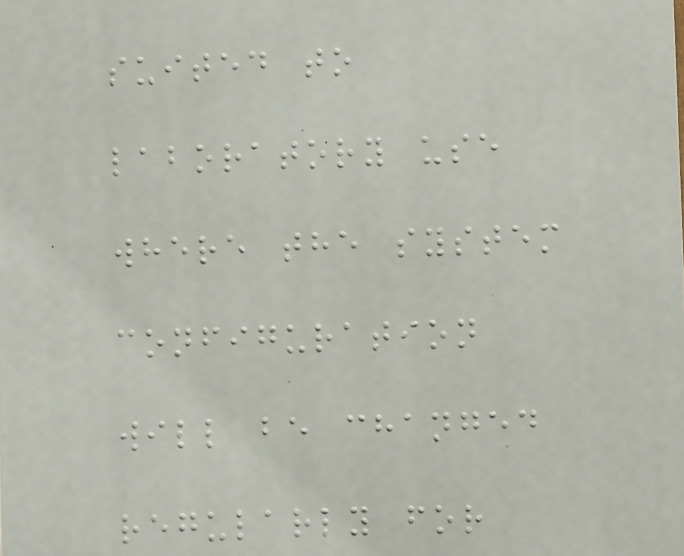suited to
laboratory use
where the system
configuration
will be changed
regularly for
